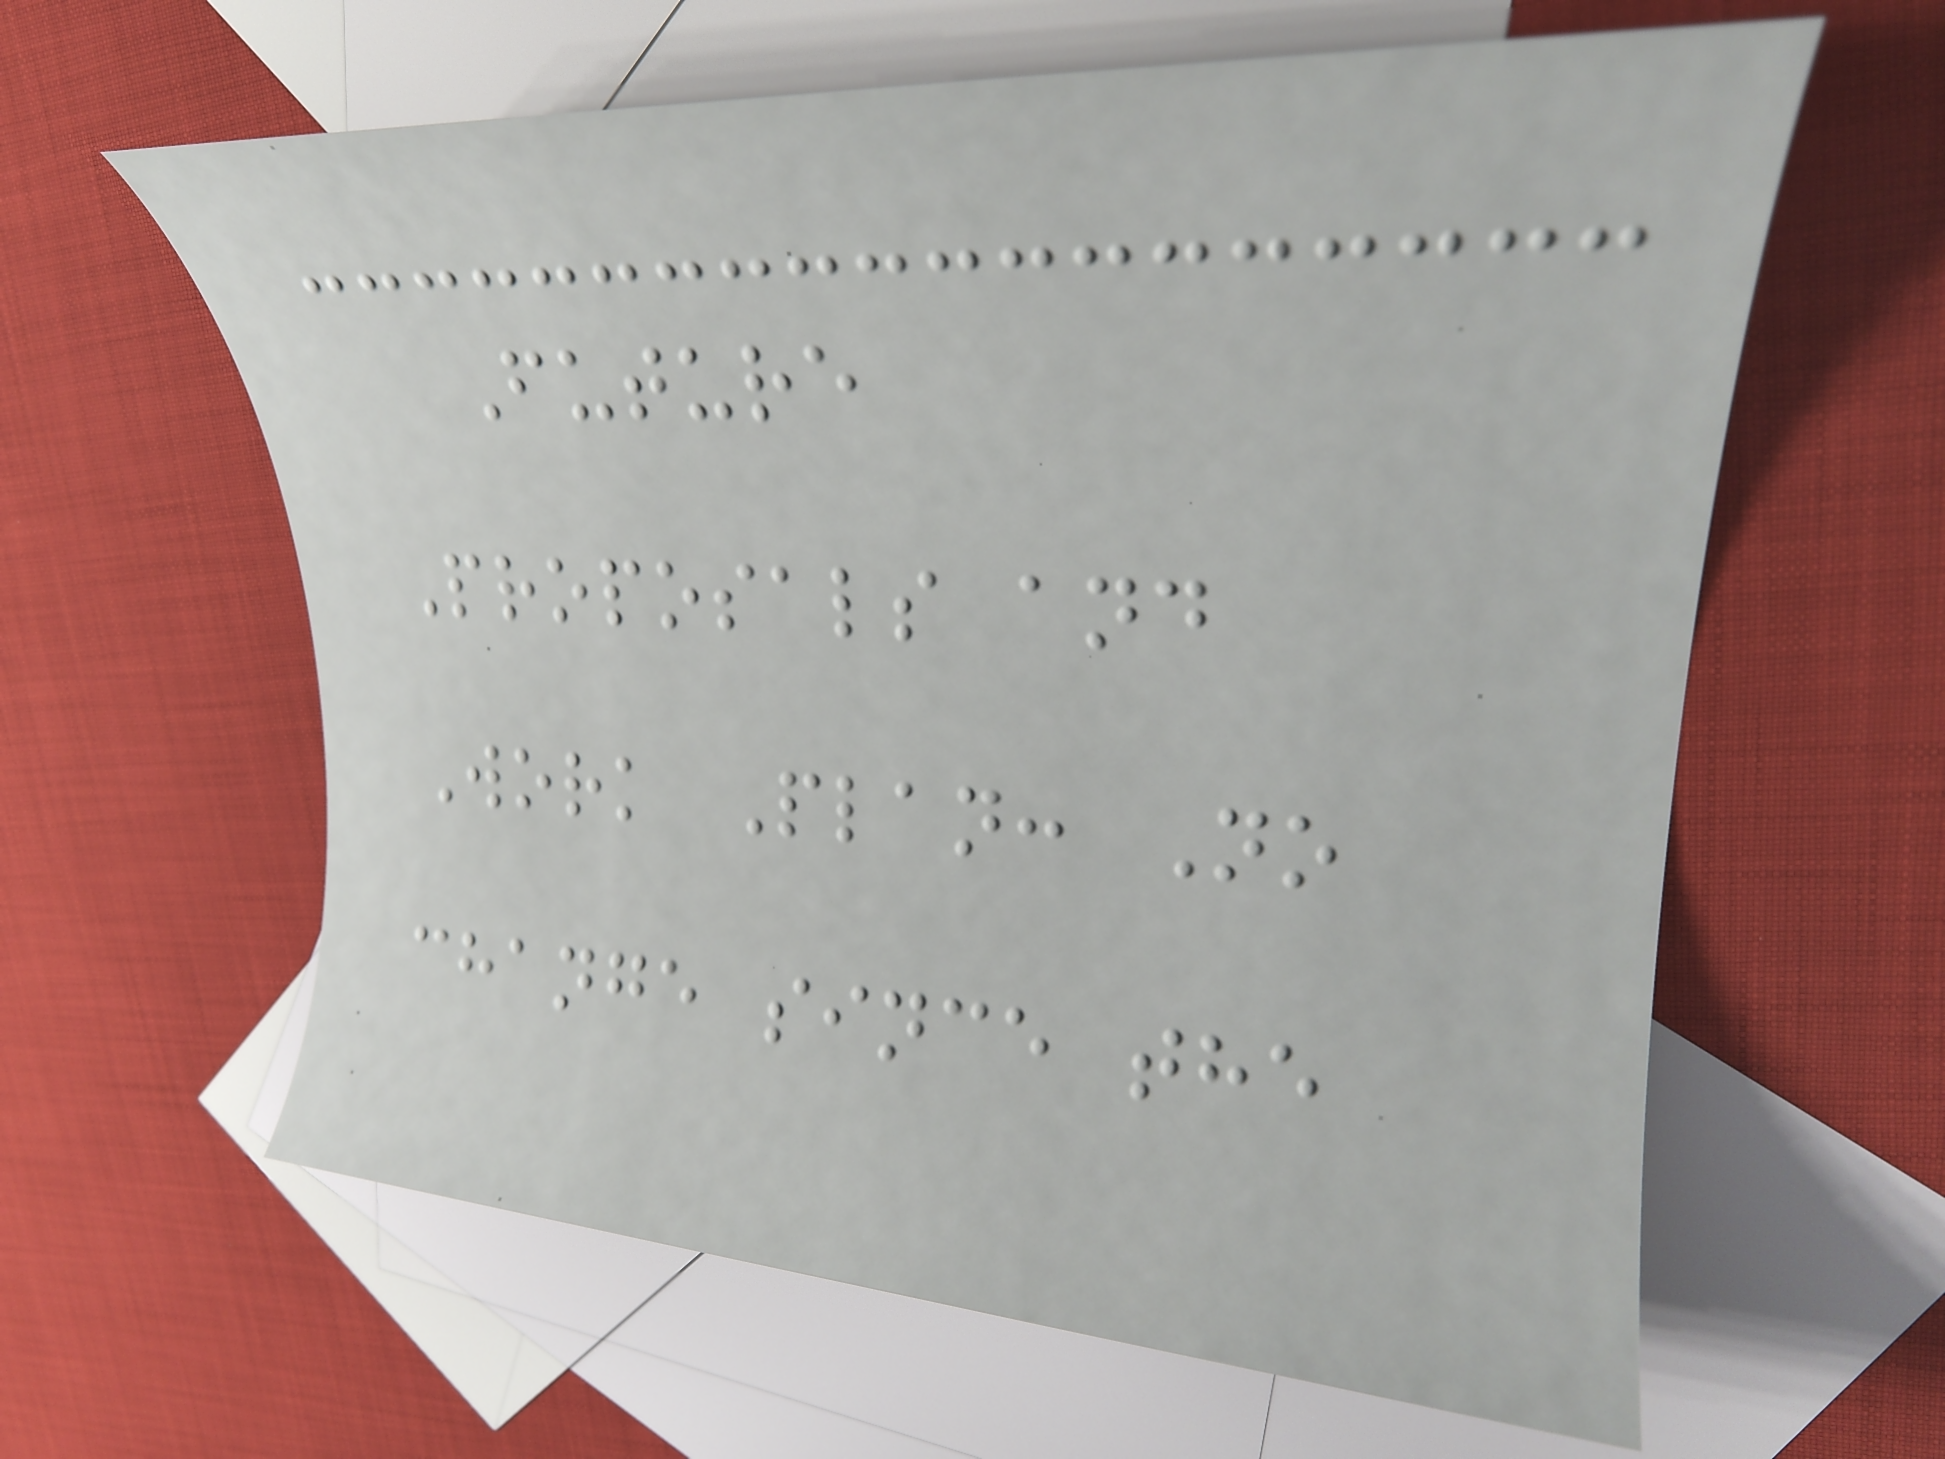Future
Proposals and
Work Plan: No
change since the
